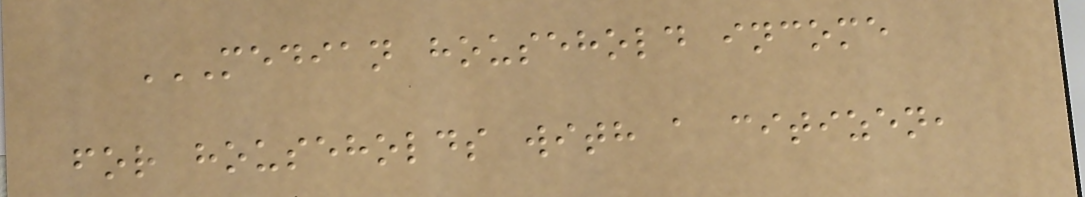MEDIAN HOUSEHOLD INCOME
FOR HOUSEHOLDS WITH A CITIZEN,
